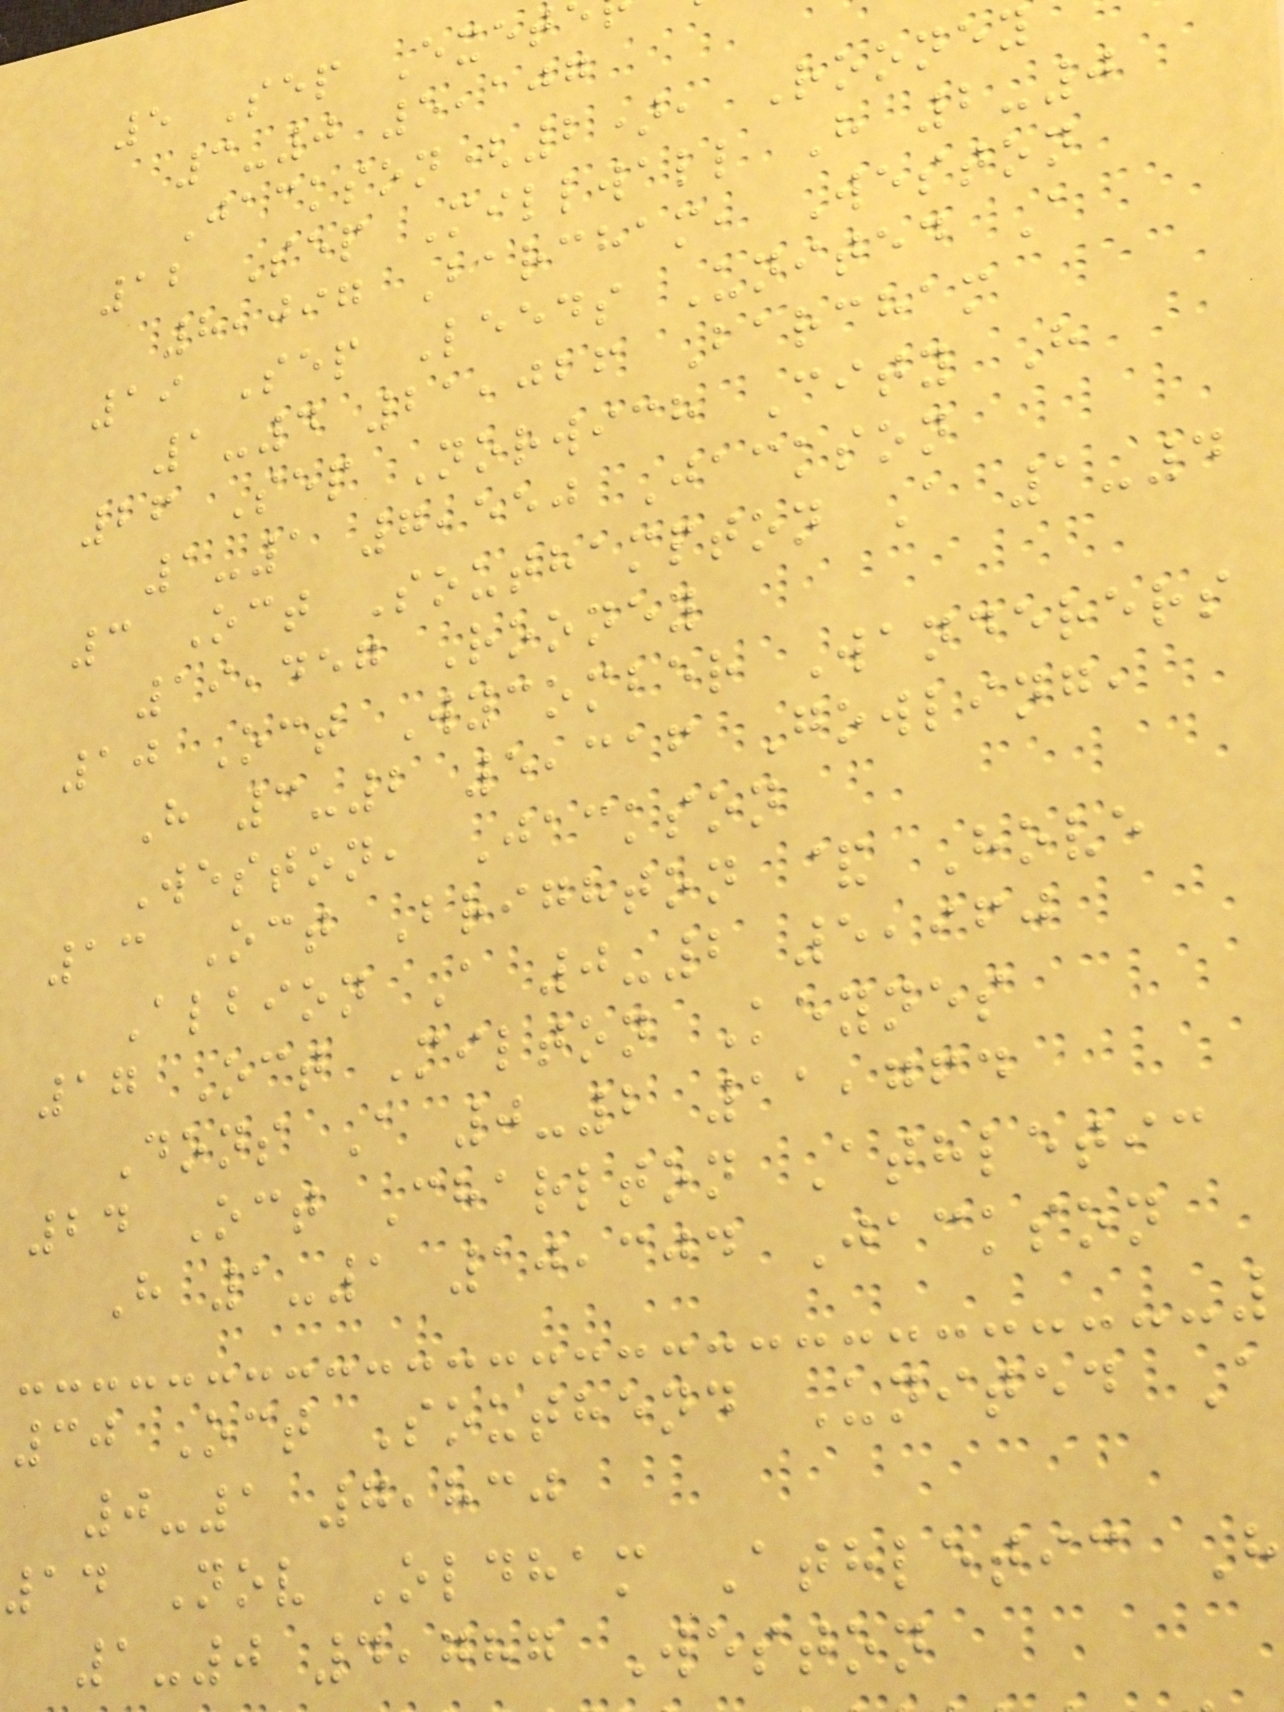5 Sep Exet
3-0 5,107
Jackson(2), Rooney
12 Sep Millwall H 2-0
8,097 Barcham, Weston
19 Sep Leeds United A
1-4 21,026 Barcham
26 Sep Norwich City H
1-1 7,550 Jackson
3 Oct Southampton A 1-4
19,457 Rooney
10 Oct Wycomber Wanderers
H 3-2 5,316 Gowling,
Weston, Jackson
13 Oct Brighton & Hove
Albion A 0-2 5,960
17 Oct Milton Keynes
Dons A 0-2 11,764
24 Oct Charlton Athletic
H 1-1 10,304 Jackson
30 Oct Southend United A
0-1 7,830
14 Nov Oldham Athletic H
1-0 4,787 Weston
